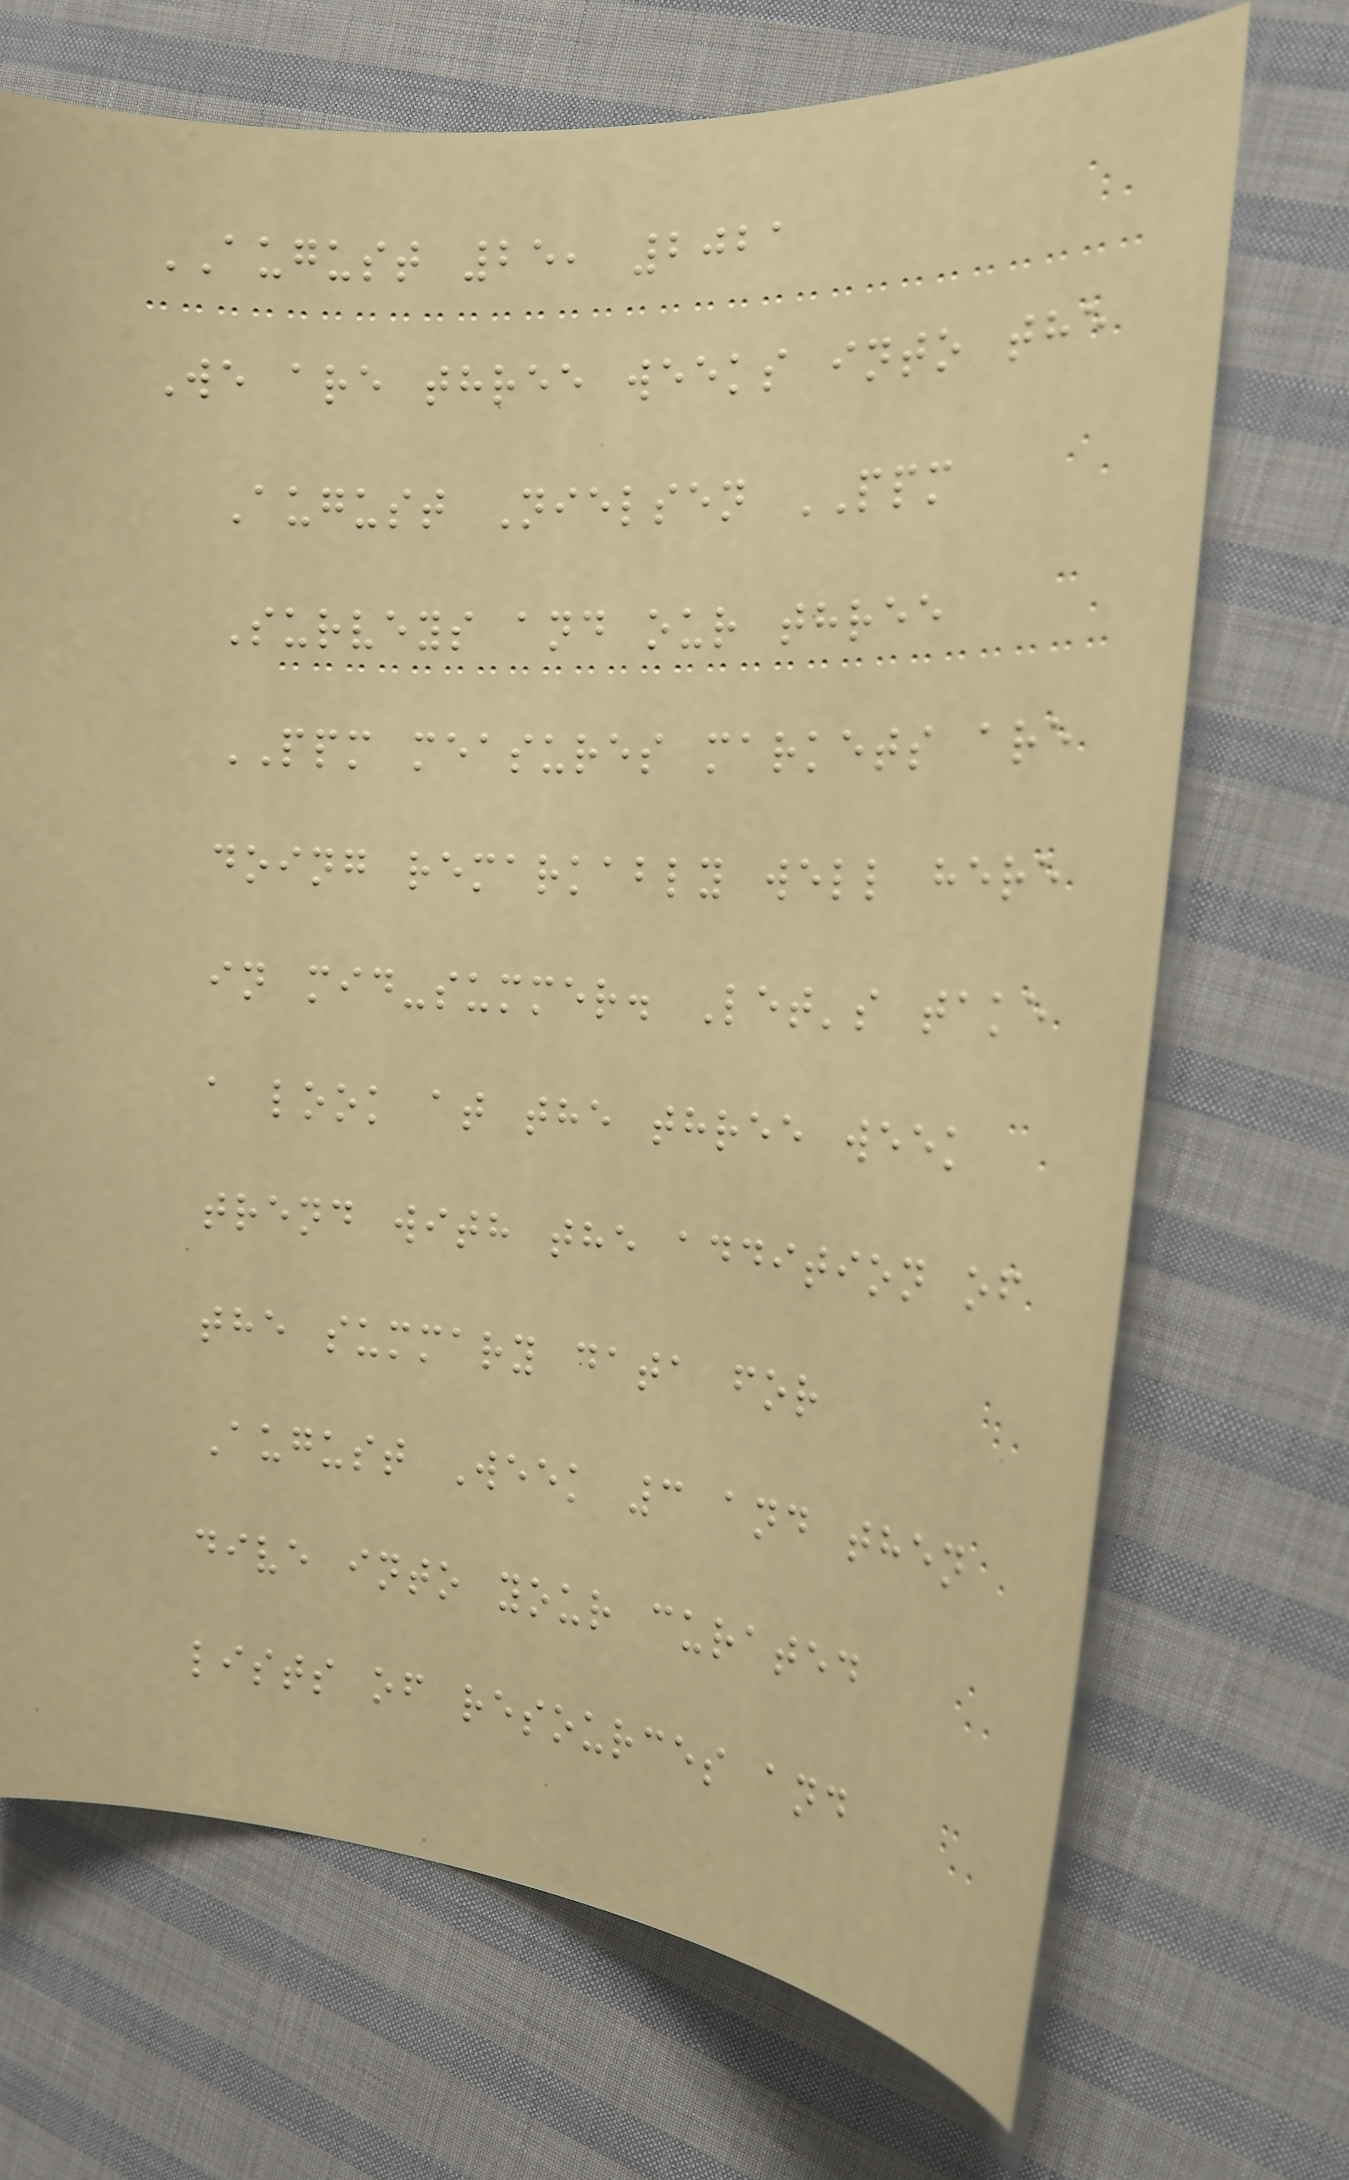AUGUST 25, 2021
We are three weeks into the
August Nielsen PPM
Surveys and our three
PPM measures markets are
doing remarkably well here
in mid-summer. Let's take
a look at the three week
trend with the addition of
the summary data for
August Week 3 and then
dive into your curated
lists of resources and
